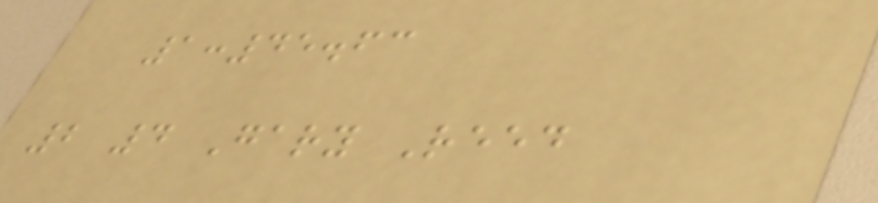1:45.63
2 4 Gary Reed
